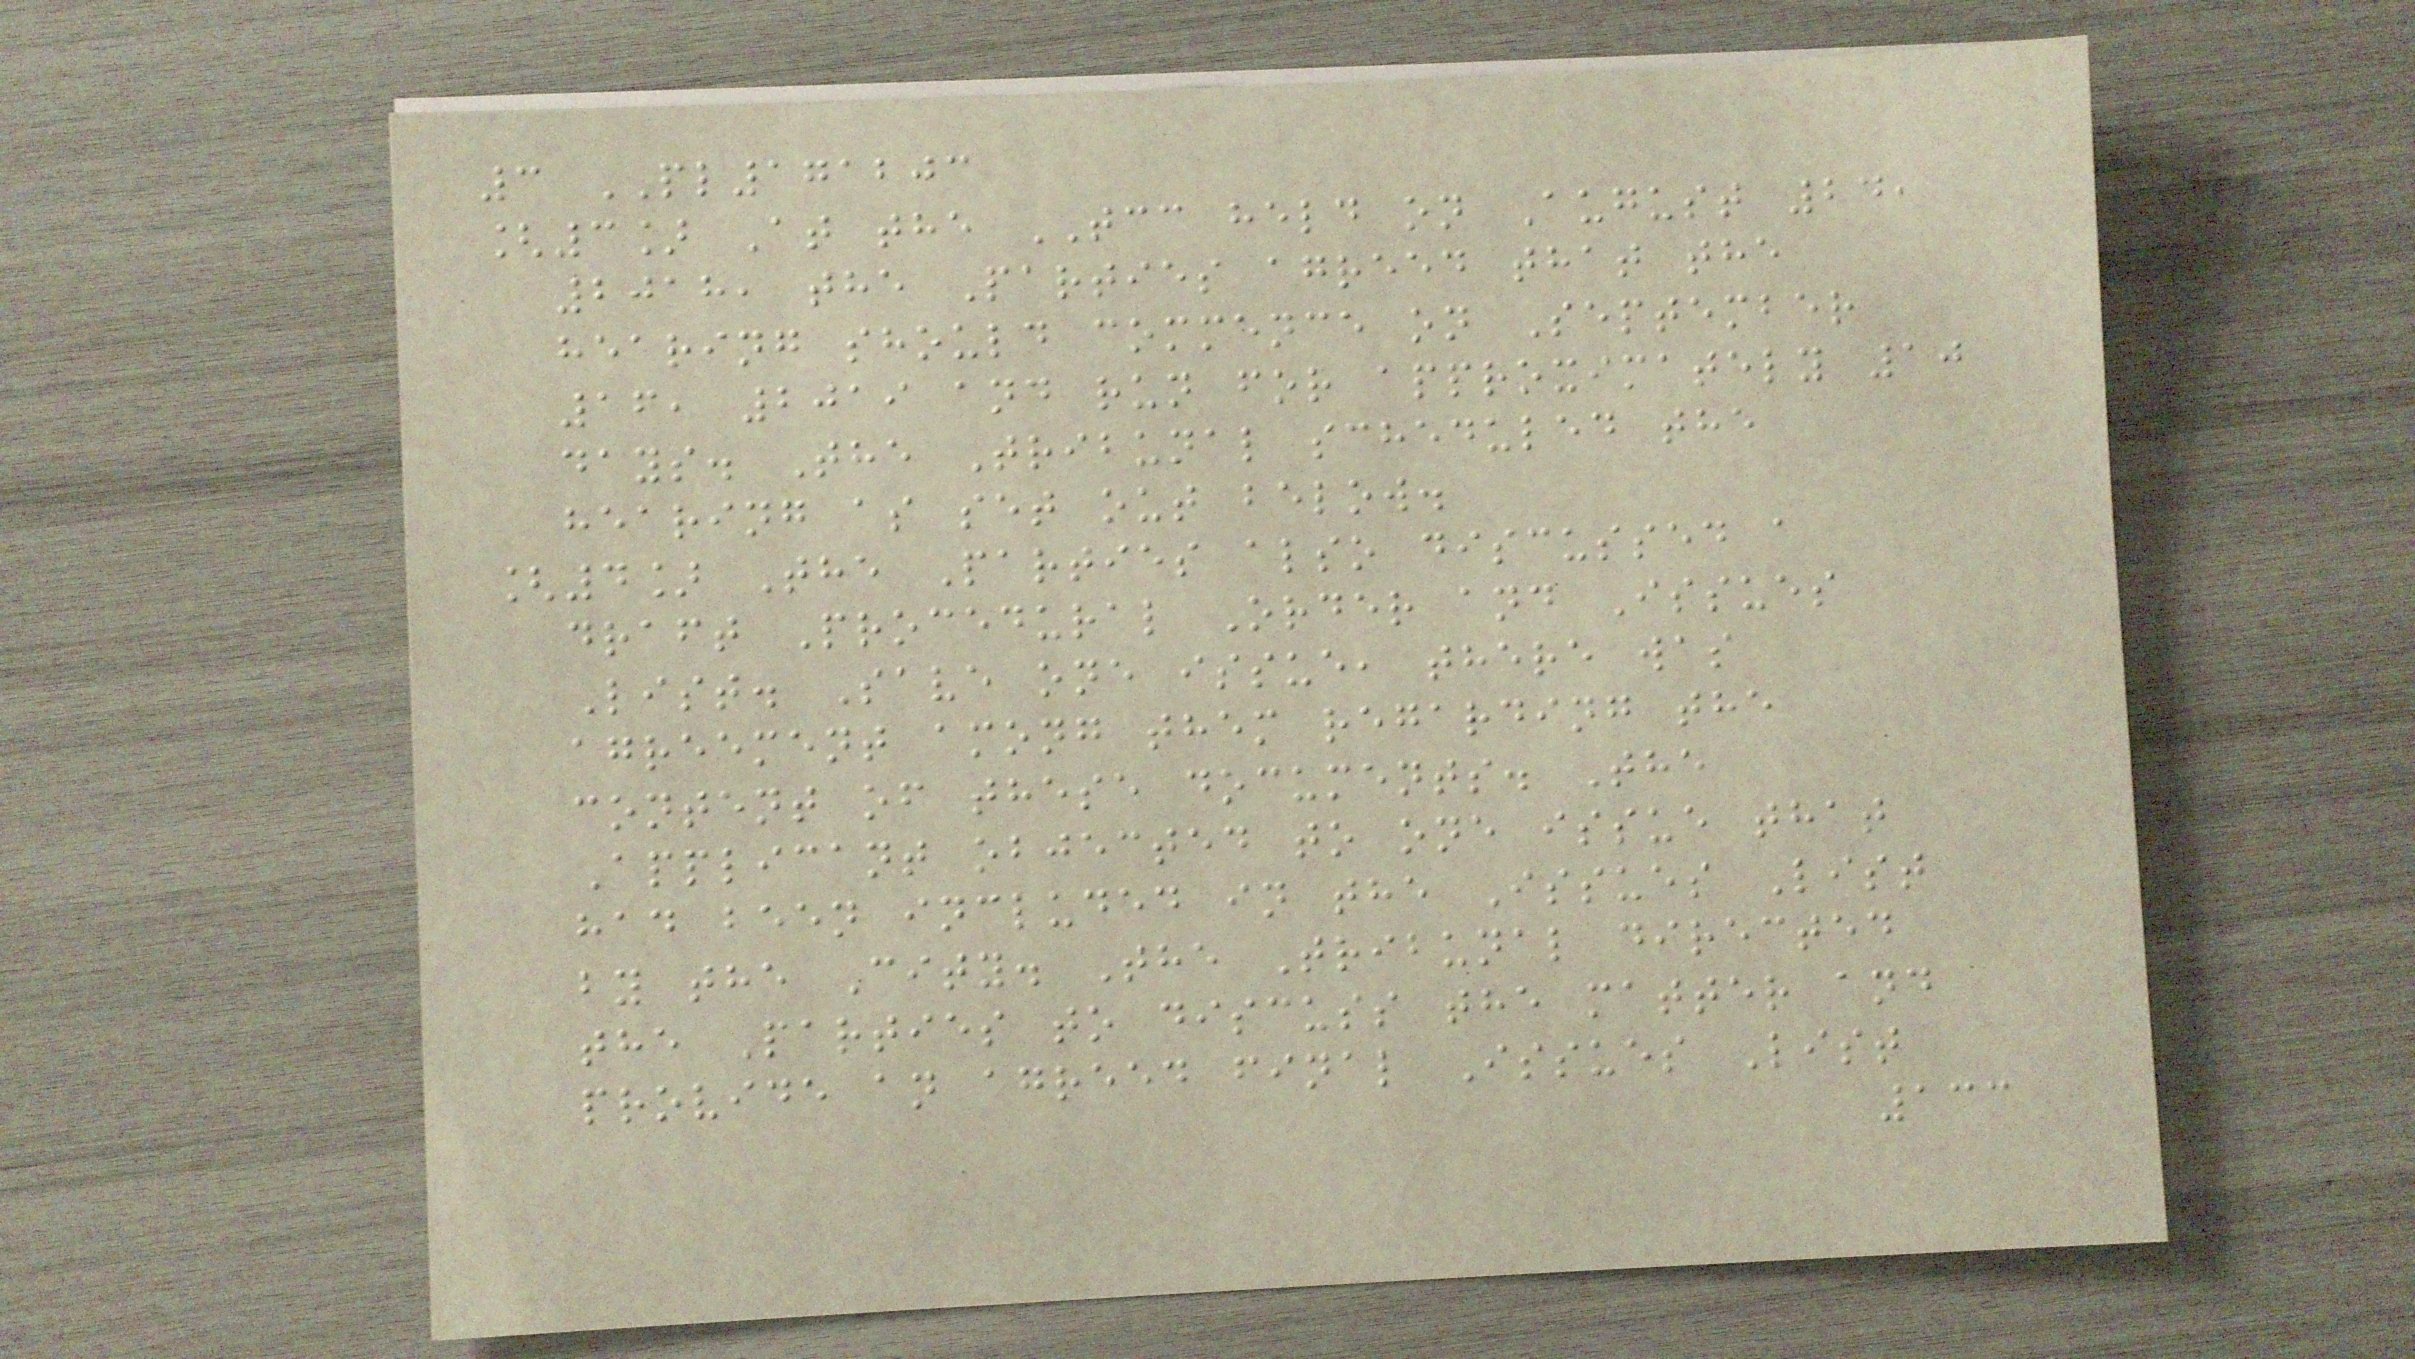3 PL171203
[3] At the TCC held on August 24,
2018, the Parties agreed that the
hearing should commence on September
16, 2019 and run for approximately 10
days. The Tribunal scheduled the
hearing as set out below.
[4] The Parties also discussed a
draft Procedural Order and Issues
List. Save one issue, there was
agreement among them regarding the
content of these documents. The
Applicant objected to one issue that
had been included in the Issues List
by the City. The Tribunal directed
the Parties to discuss the matter and
provide an agreed final Issues List
133
